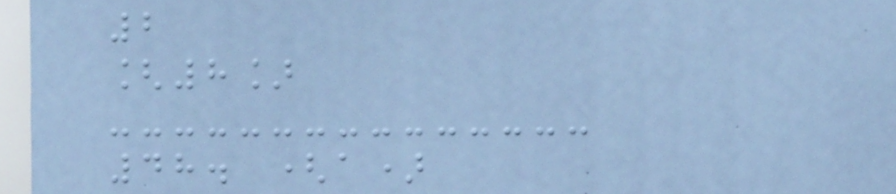2
[8]
48. (a)
